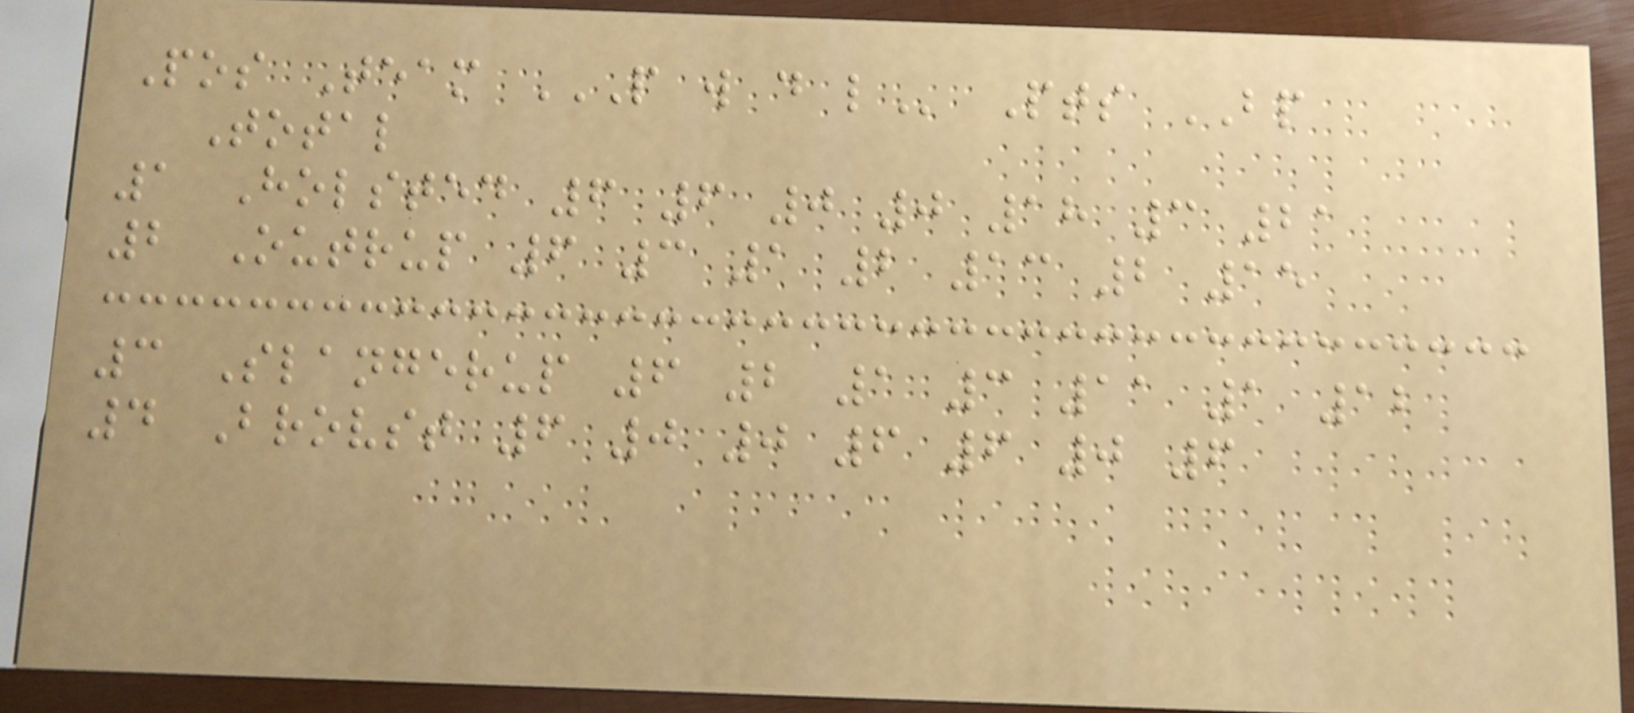Pos Team P W D L Pts BP
Total
1 Holsted 6 6 0 0 18 3 21
2 Outrup 6 3 1 2 13 2 15
3 Slangerup 6 2 1 3 11 1 12
4 Brovst 6 0 0 6 6 0 6
